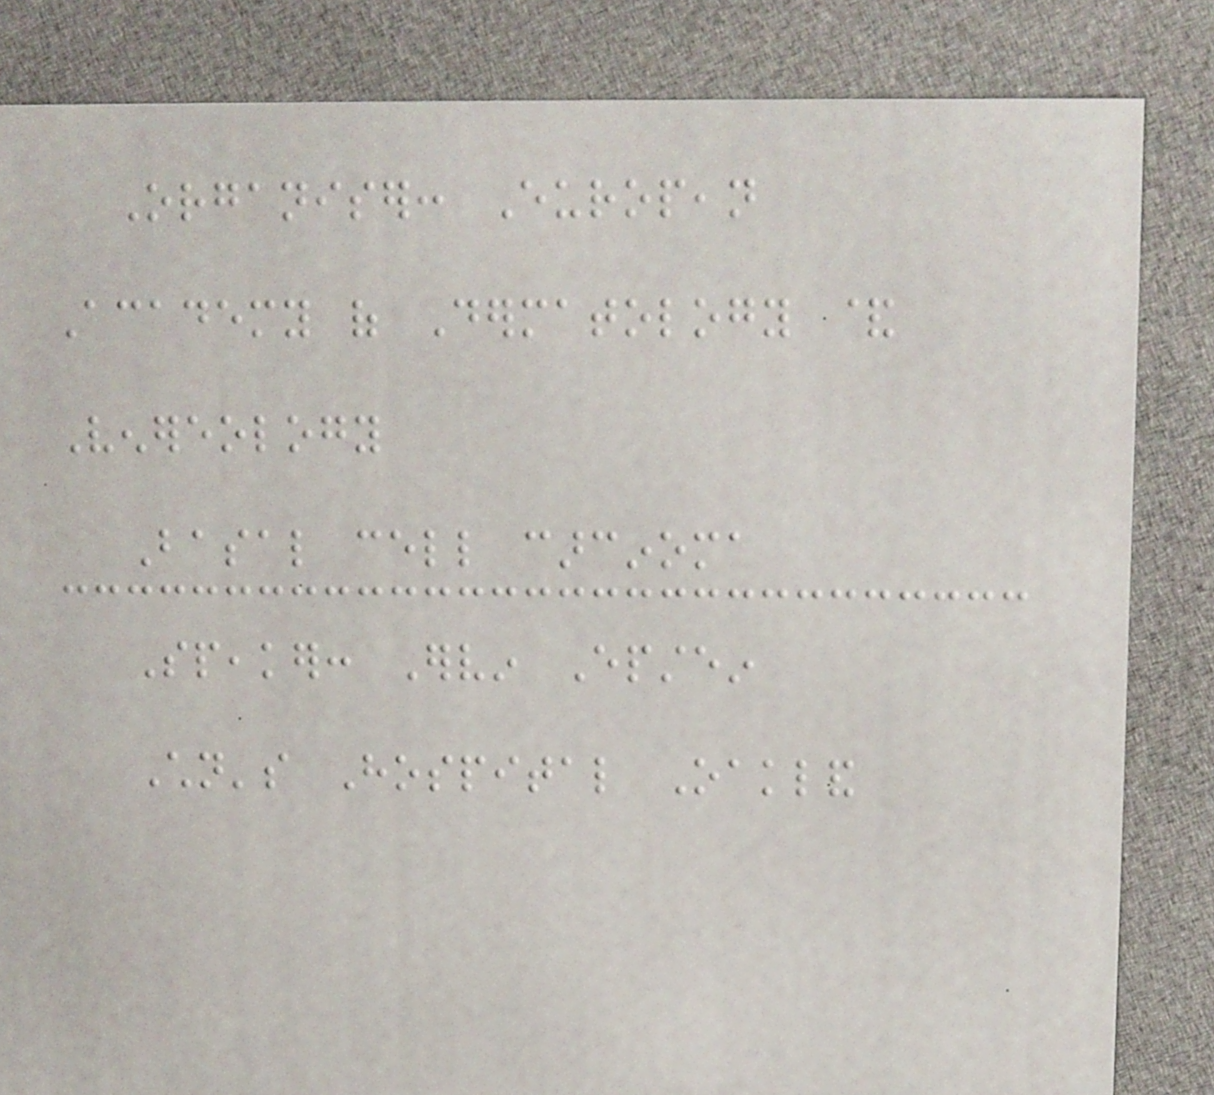Organiser: European
Academy of Dermatology &
Venereology
Basal cell carcinoma
Speaker: Ervin Epstein
Children's Hospital Oakland
